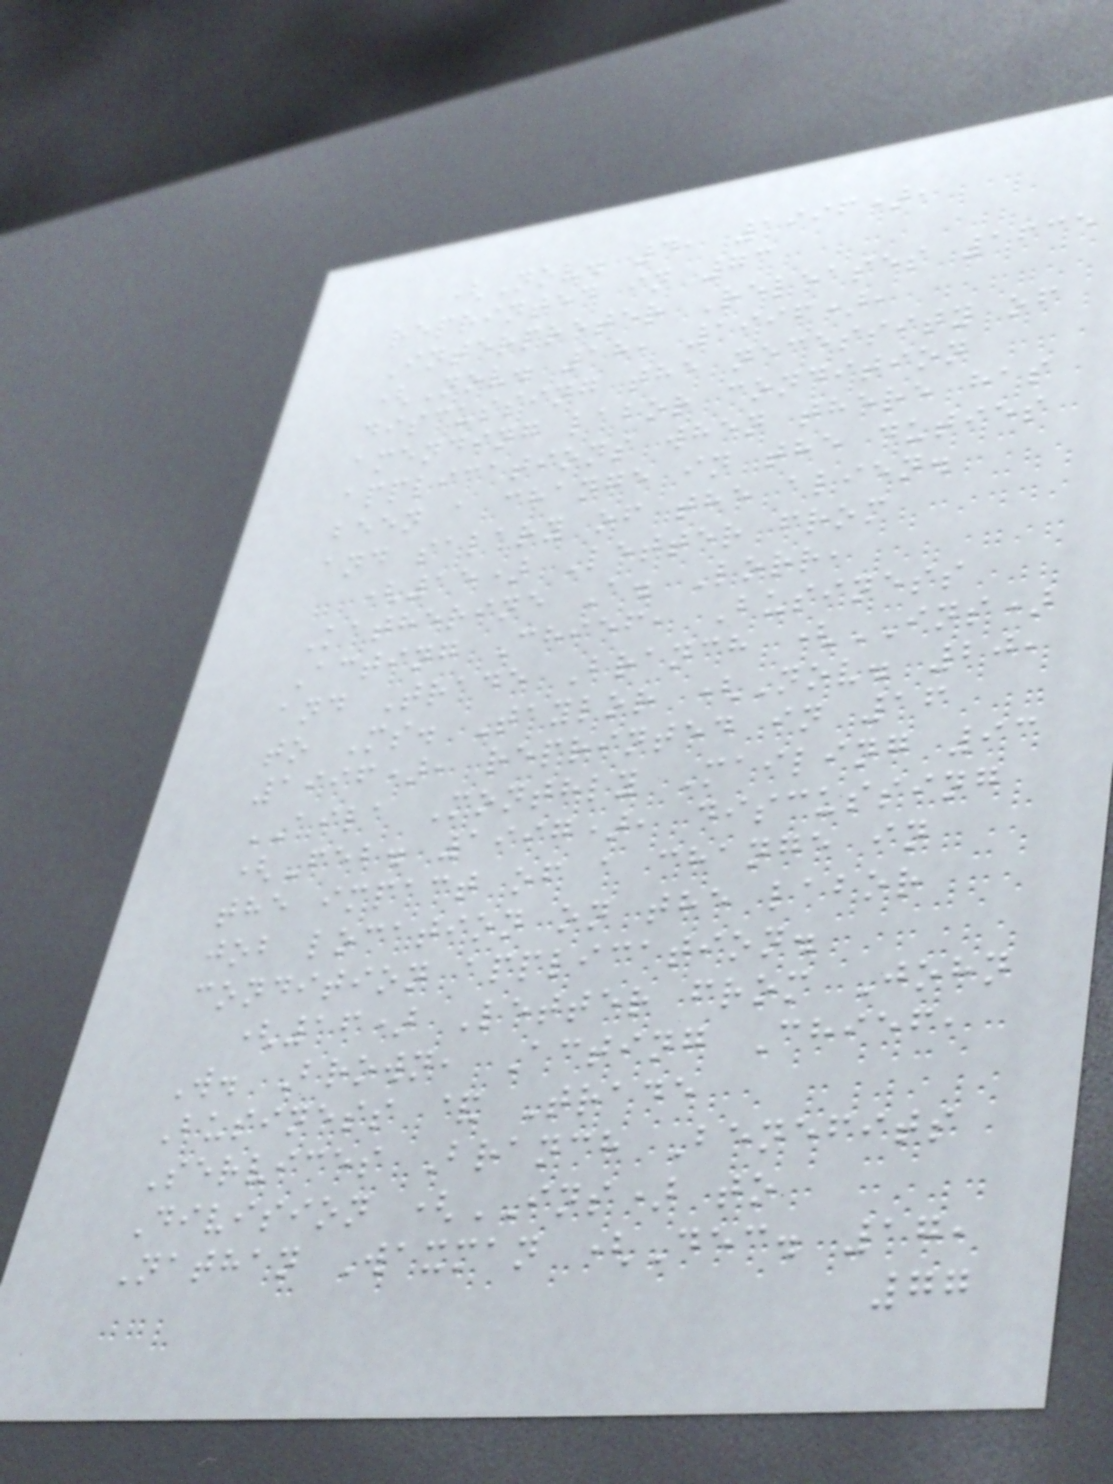(Nov. 4, 1996),
reprinted in 73
Interpreter Releases 1635
(Nov. 18, 1996),
discussing the necessity of
amending labor condition
applications when there has
been a change in the duties
and salary of the alien.
(15) Letter from
Katherine A. Lorr,
Acting Chief, Business
and Trade Branch (INS)
to Ms. Taylor (Nov. 20,
1996), reprinted in 16
AILA Monthly Mailing 93
(Feb. 1997), discussing
the impact of a change in
job location on the labor
condition application.
(16) Letter from John
W. Brown, Acting Chief,
Business & Trade
Services Branch Benefits
Division (INS) to
Nathan Waxman (Dec. 17,
77
